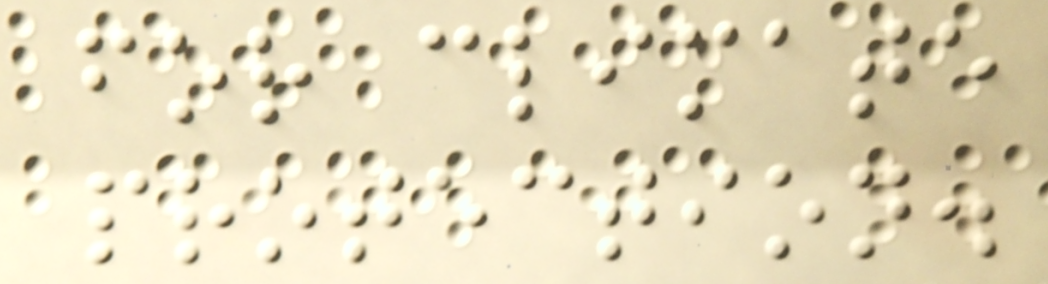for climate
protection.
